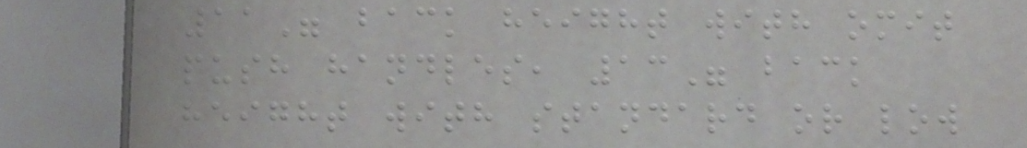11" back height with omit
push handles, 13" back
height with standard or low
